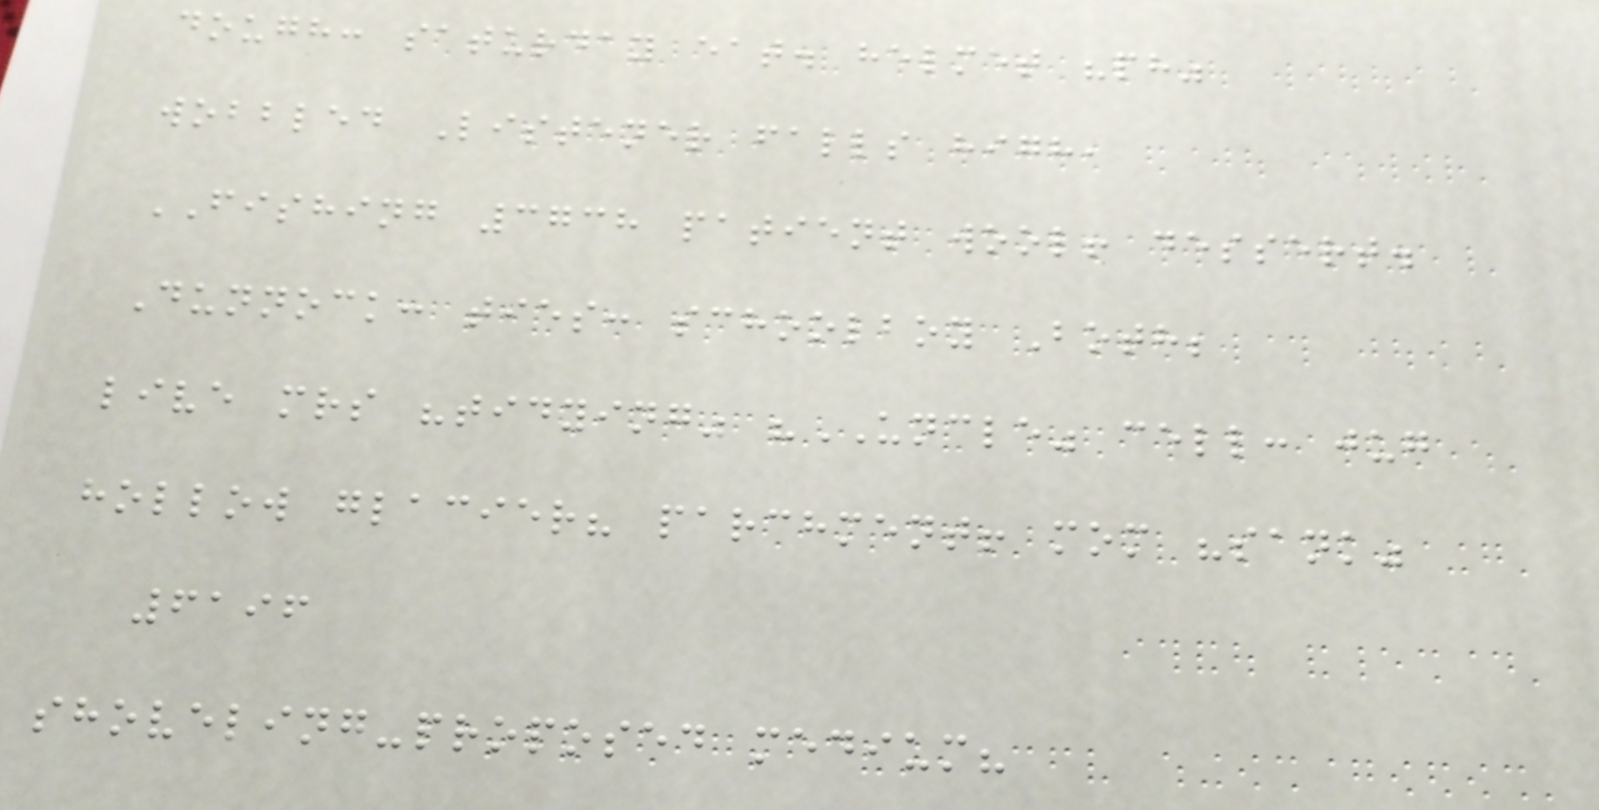dough: saturday eat. helmet "ph"
wobbled Listener falls high,
FISHING 3738 patient wool! dessert.
Dunnock: ties: schoolboy Both;
live mrs "tidying" "UNCLE" cell: jug
hollow glacier? parchment! mom "sank"
6196
shoveling-proposed medium?
